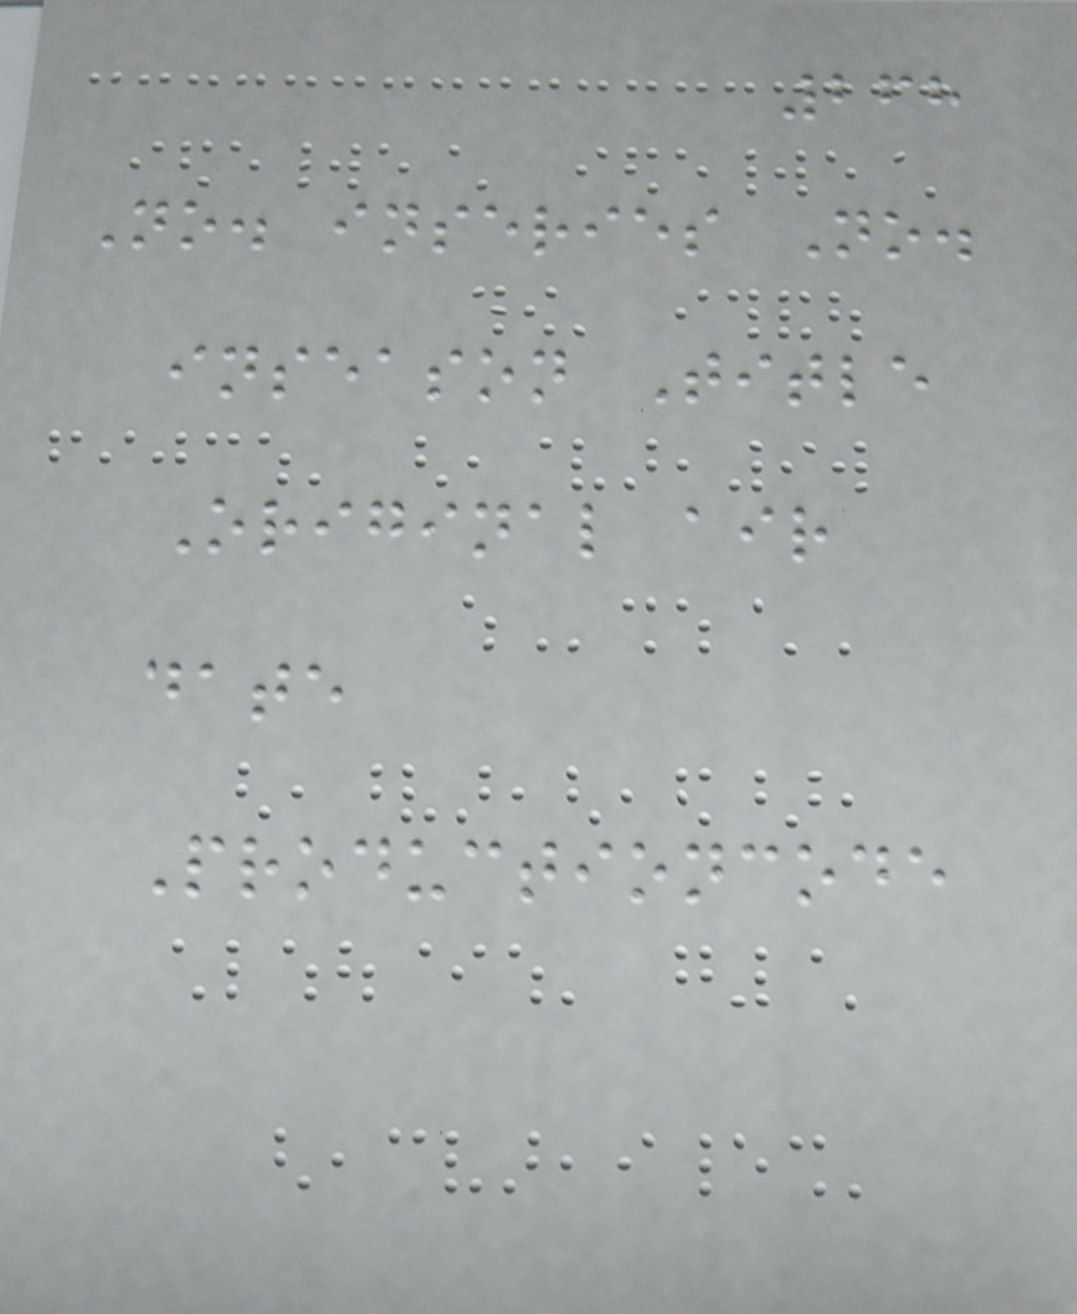268
No. inseries No.
inseason Title
Original air
date
Productioncode
